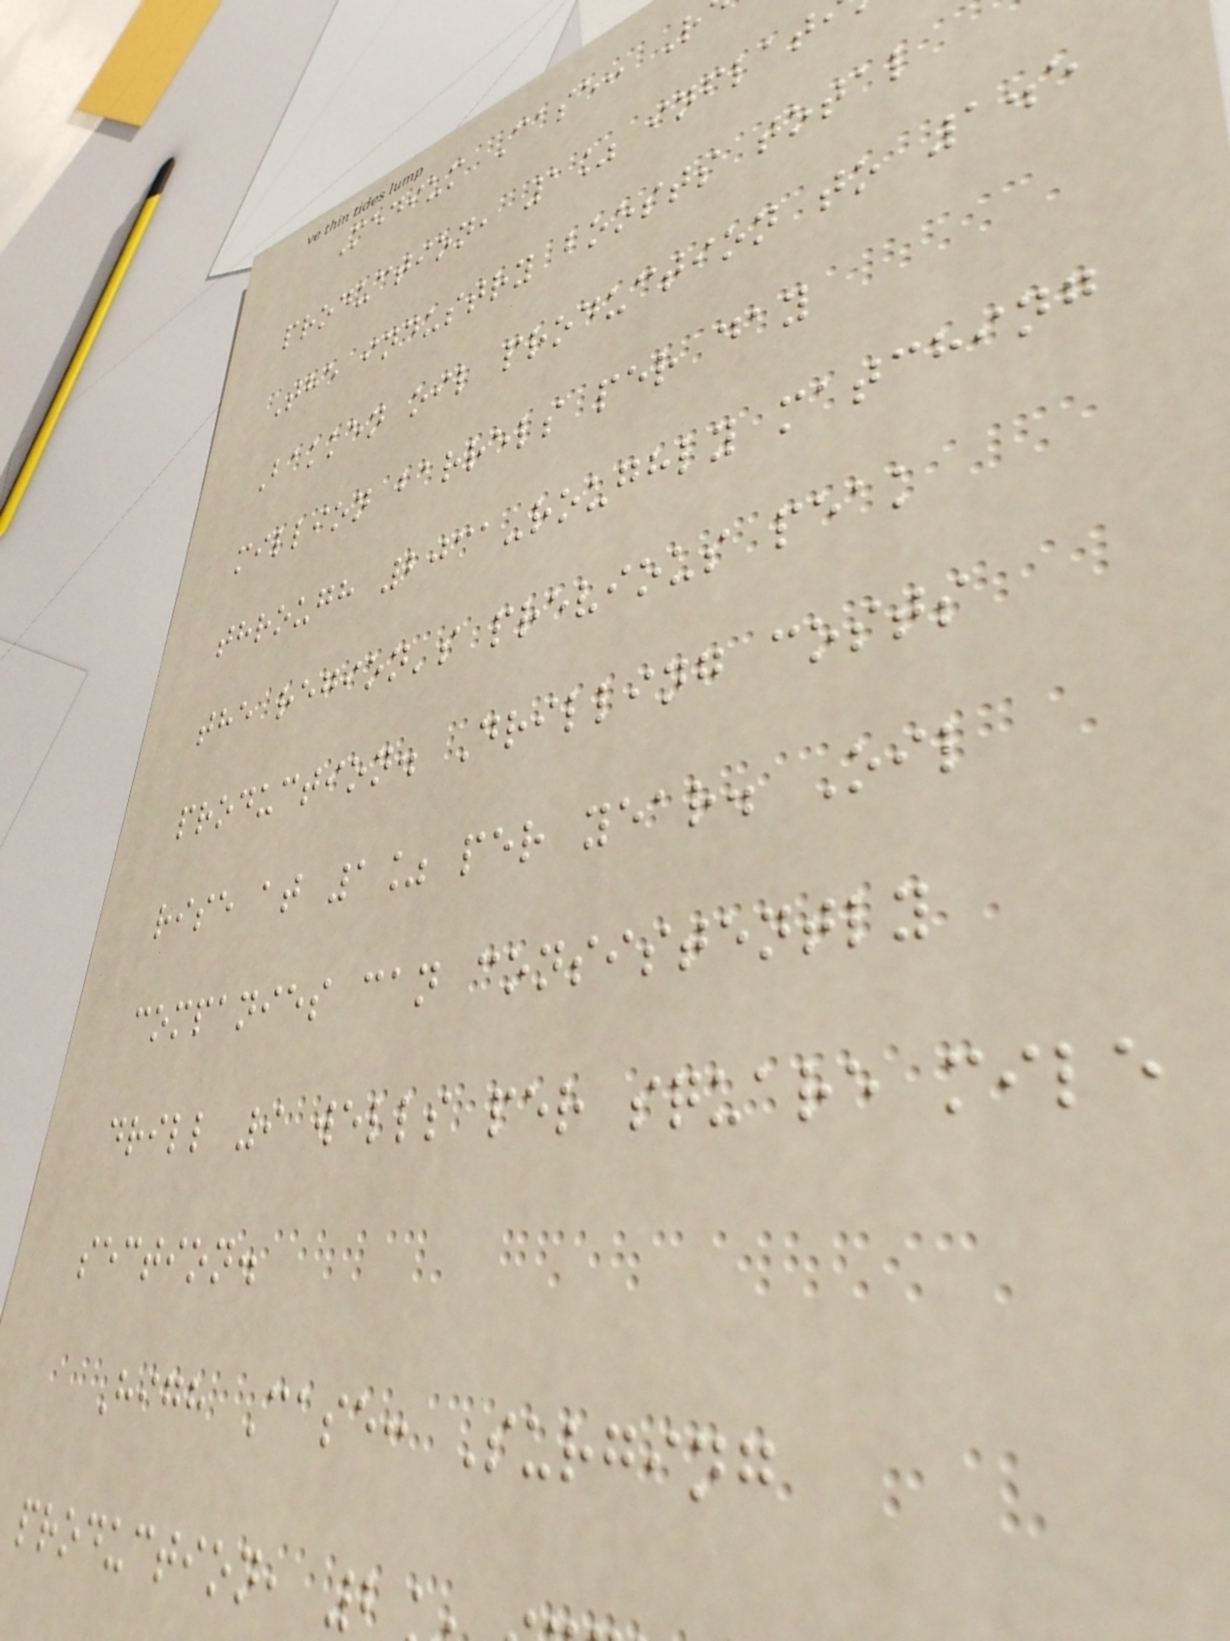Medium Case: R
production, 1% inflat
The industry boosts total
Bakken oil production to 1.5
million barrels per day
through 2031-roughly matching
the region's previous peak
production. Drilling costs
rise at 1% per year. Oil
companies can consistently
drill 9 wells per square mile
section.
High Case: Surging
production, 2
